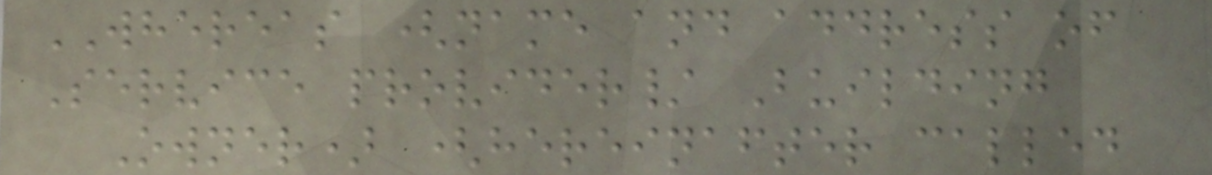WHEREAS (name and address of
Service provider/ Building
Owner) (hereinafter called
